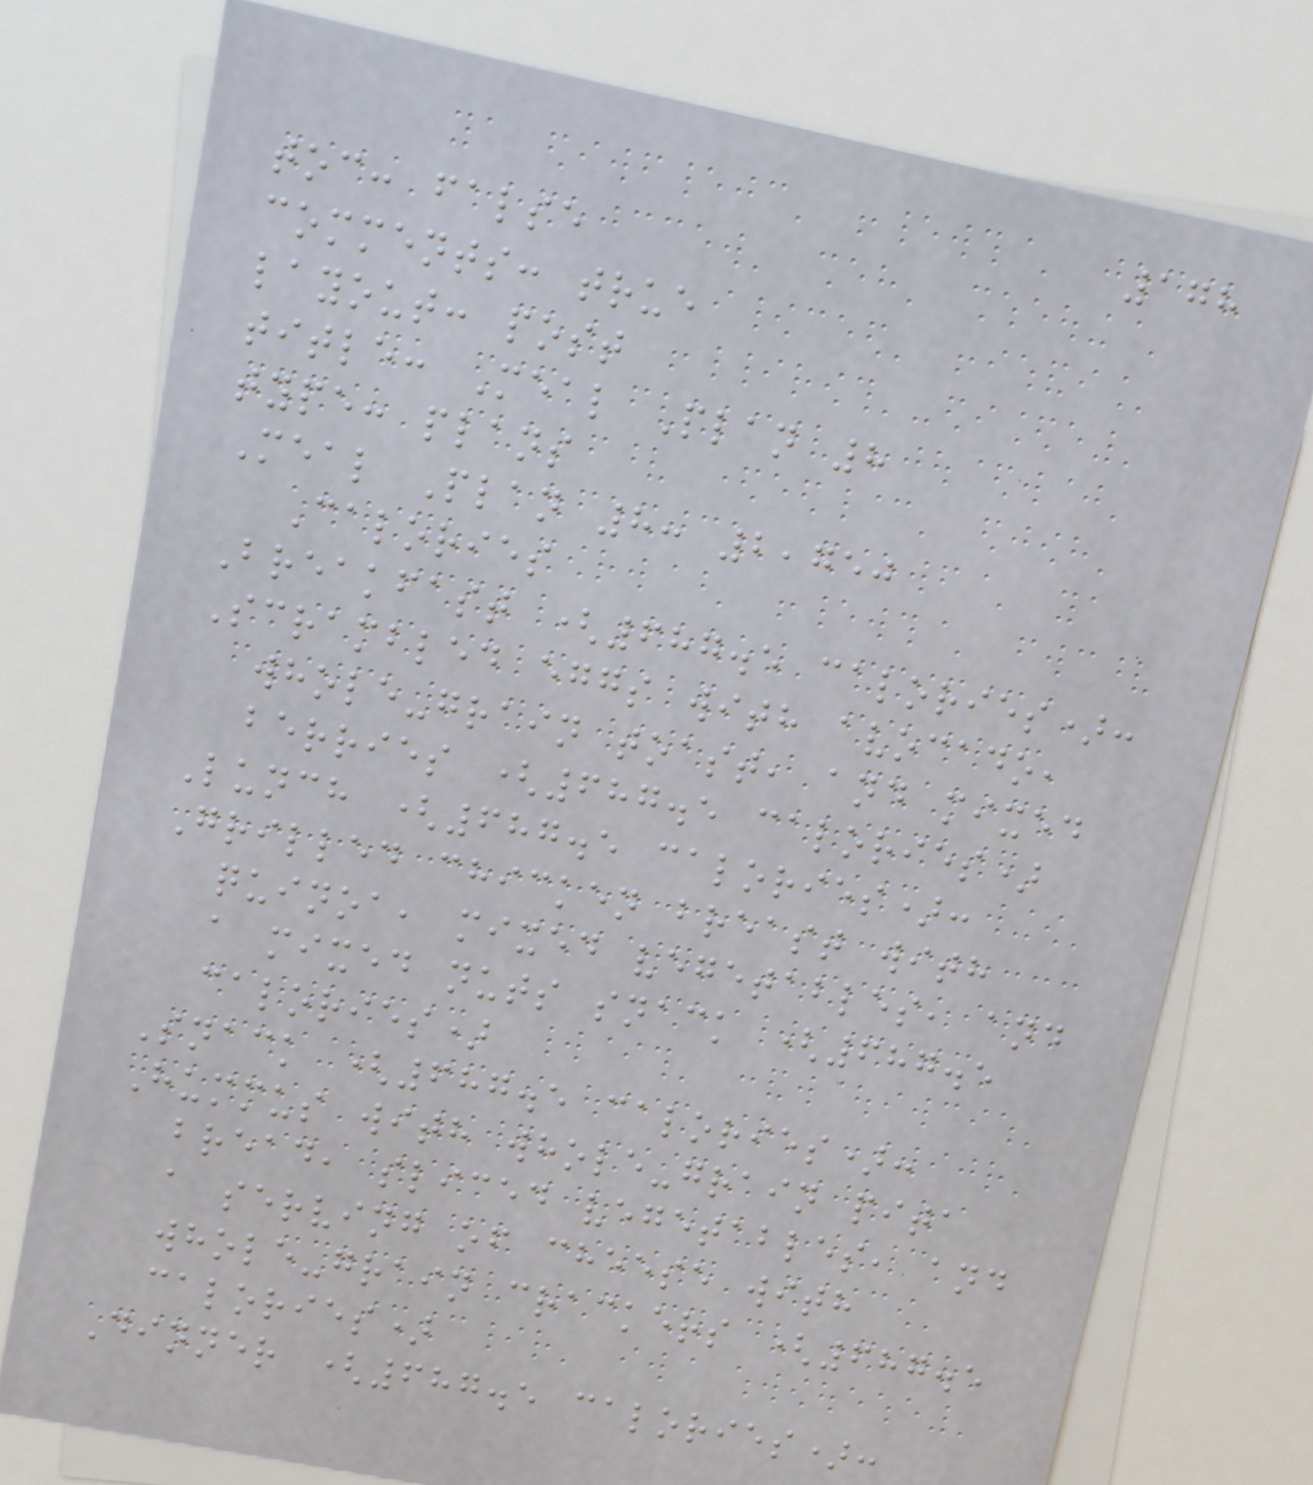178
toc: false
comments: true
layout: post
title: Meal Plan 8
type: plans
Meal Plan 8: 2,750
Calories
Breakfast (687.5 calories):
Scrambled eggs with avocado,
whole-grain toast, and mixed
berries (687.5 calories)
Lunch (687.5 calories):
Grilled chicken breast with
quinoa, mixed vegetables, and
a mixed nuts snack (687.5
calories)
Snack (687.5 calories):
Hummus with whole-grain pita
bread, sliced vegetables, and
a serving of cheese with
whole-grain crackers (687.5
calories)
Dinner (687.5 calories):
